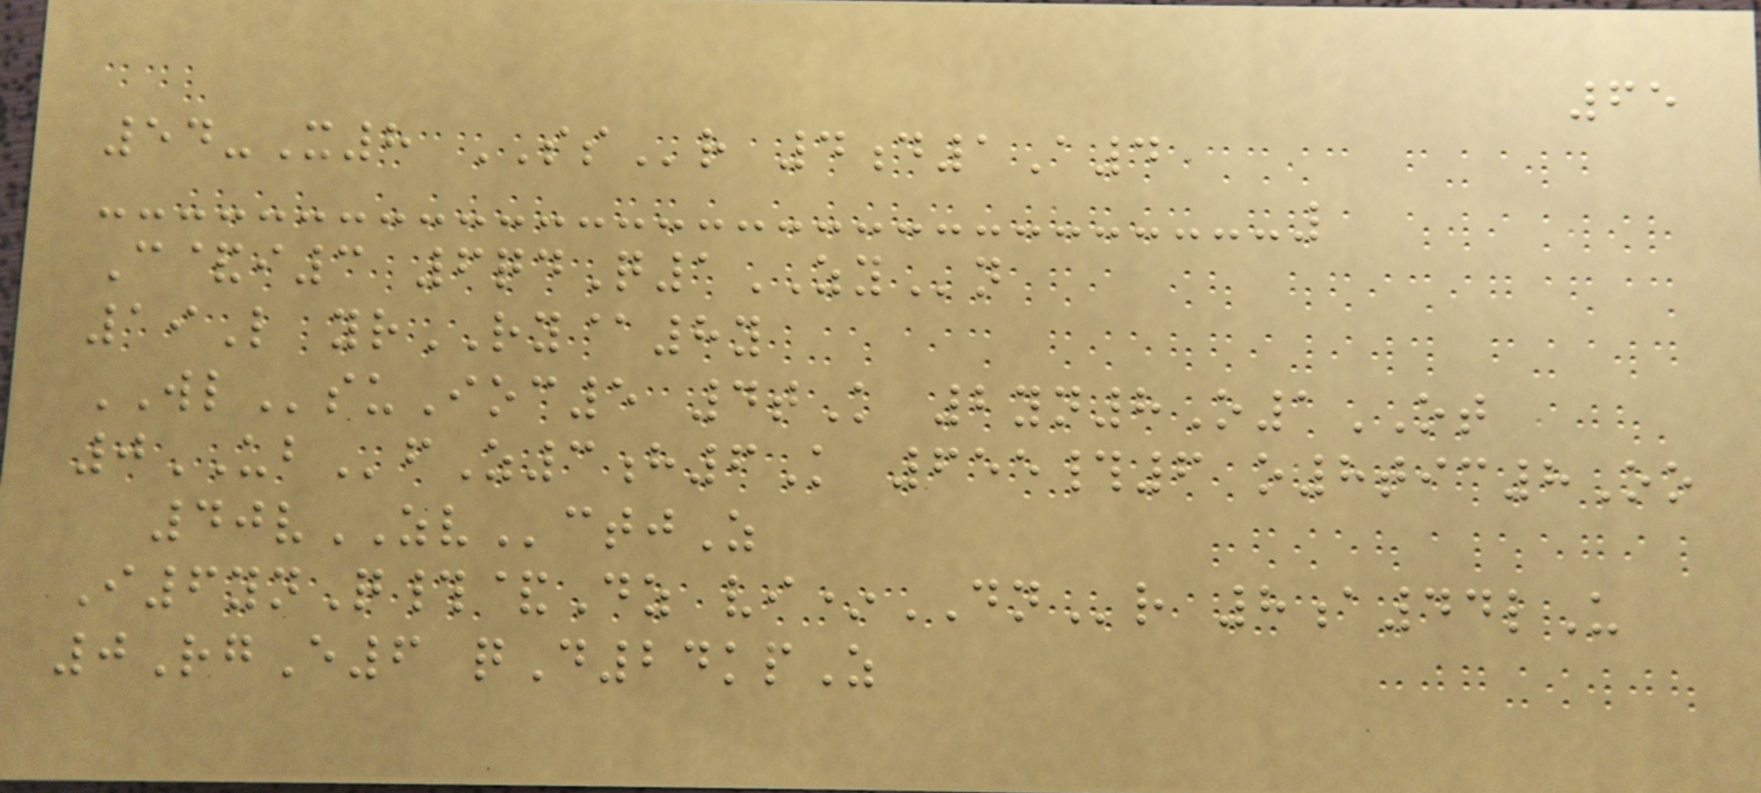65
54-X8 SSr 4d1A4
C&i3 6qdQ1ZYn
19L yrRY@8y
WLsuIoc5 4tK 2yn8O1OT
0UBfZ3h6K 655#6 o8tic8Oo
40vZVctjZ
I6ynQ#&Dz vi*DNr 8a44lU
0RgE6 qD24kpZ
